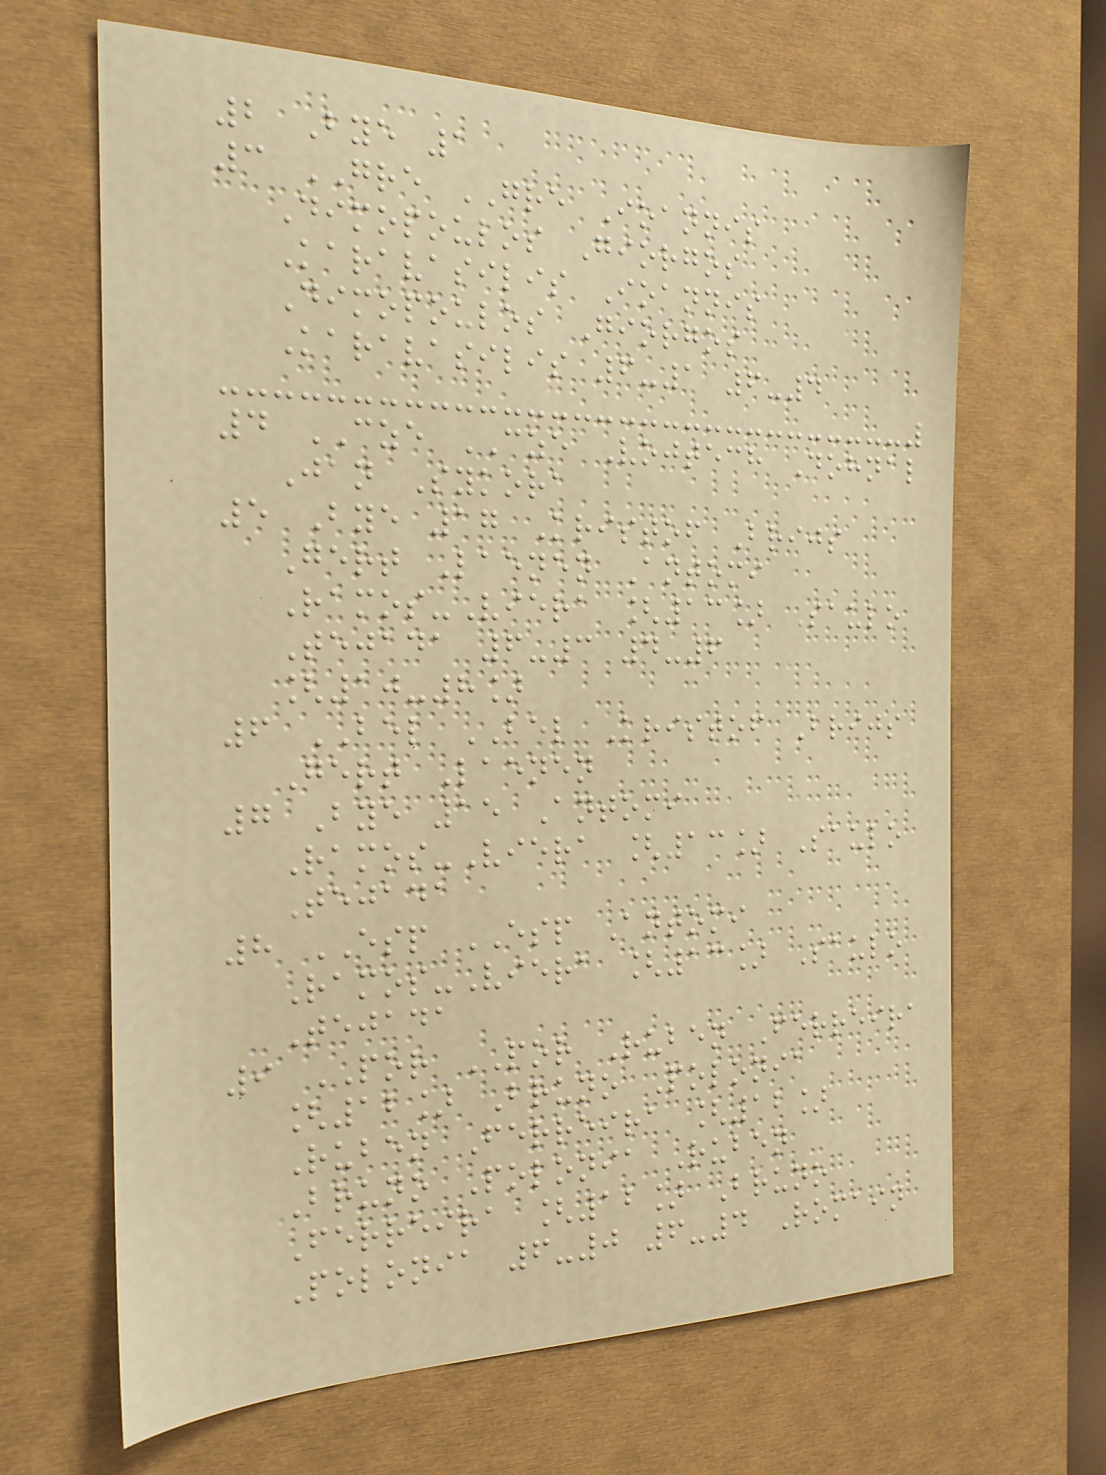2 Bye 1
3 GRE GRE Ioannis
Dimopoulos Giorgos
Karavasilis Ioannis
Dimopoulos Giorgos
Karavasilis 6-1 6-4
4 CZE CZE Vojtech Dohnal
Jan Sykora
5 Bye 17 Kristof Brijs
Gert Laenen Antomi
Ramos-Viera [13] Saulo
Tejada 6-3 4-6
[10-8]
6 BEL BEL Kristof Brijs
Gert Laenen
7 Bye 15 Antomi
Ramos-Viera [13] Saulo
Tejada
8 ESP ESP Antomi
Ramos-Viera [13] Saulo
Tejada
9 POR POR Ruben Ferreira
[12] Bruno Polonia
Ruben Ferreira [12]
Bruno Polonia Ruben
Ferreira [12] Bruno
Polonia 6-0 6-4 Romain
